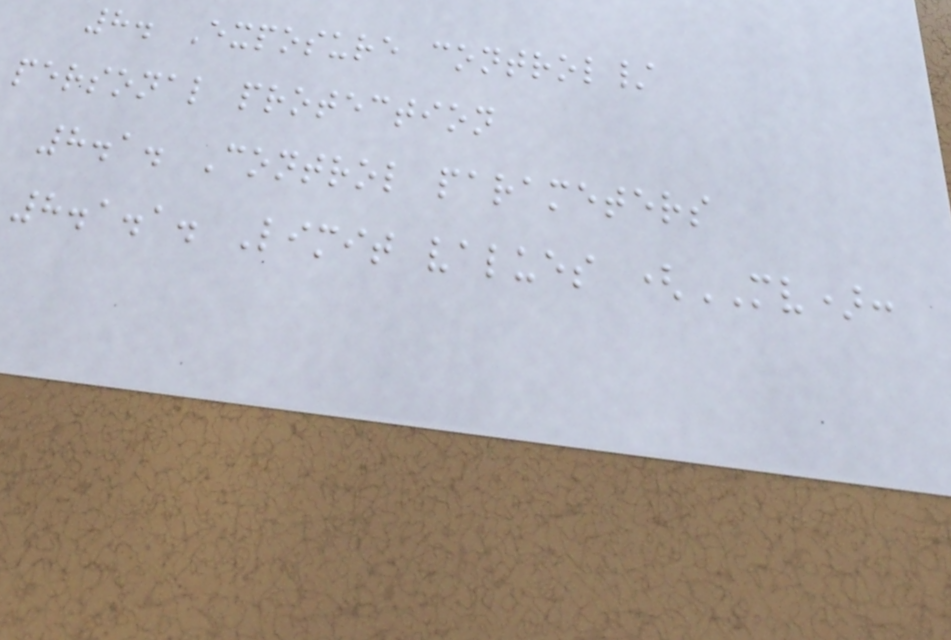8. Exposure control/
personal protection
8.1. Control parameters
8.1.1. Limit values (MV):
